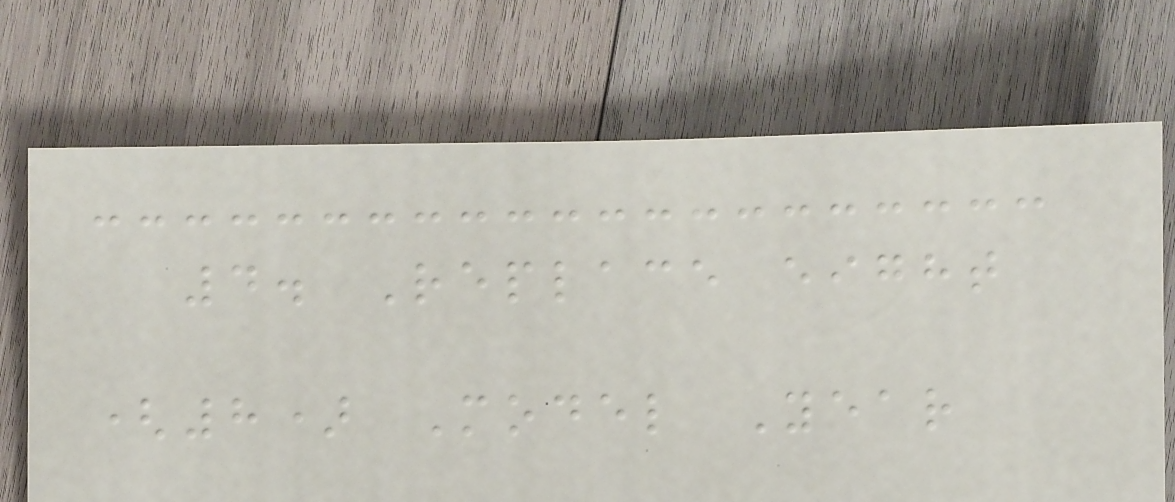4. Replace eight
(8) Model Year
